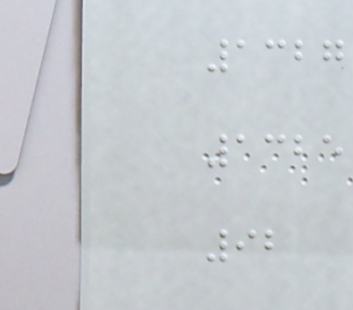1327
1325
92
